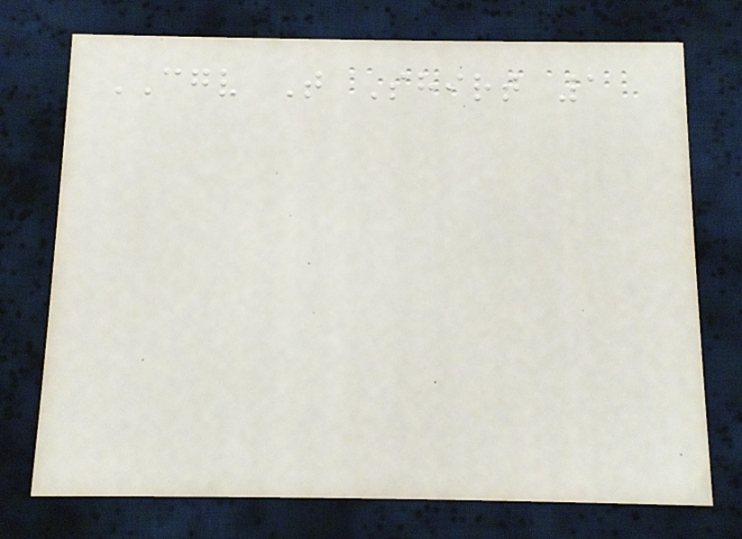CGV T Shirt 1
